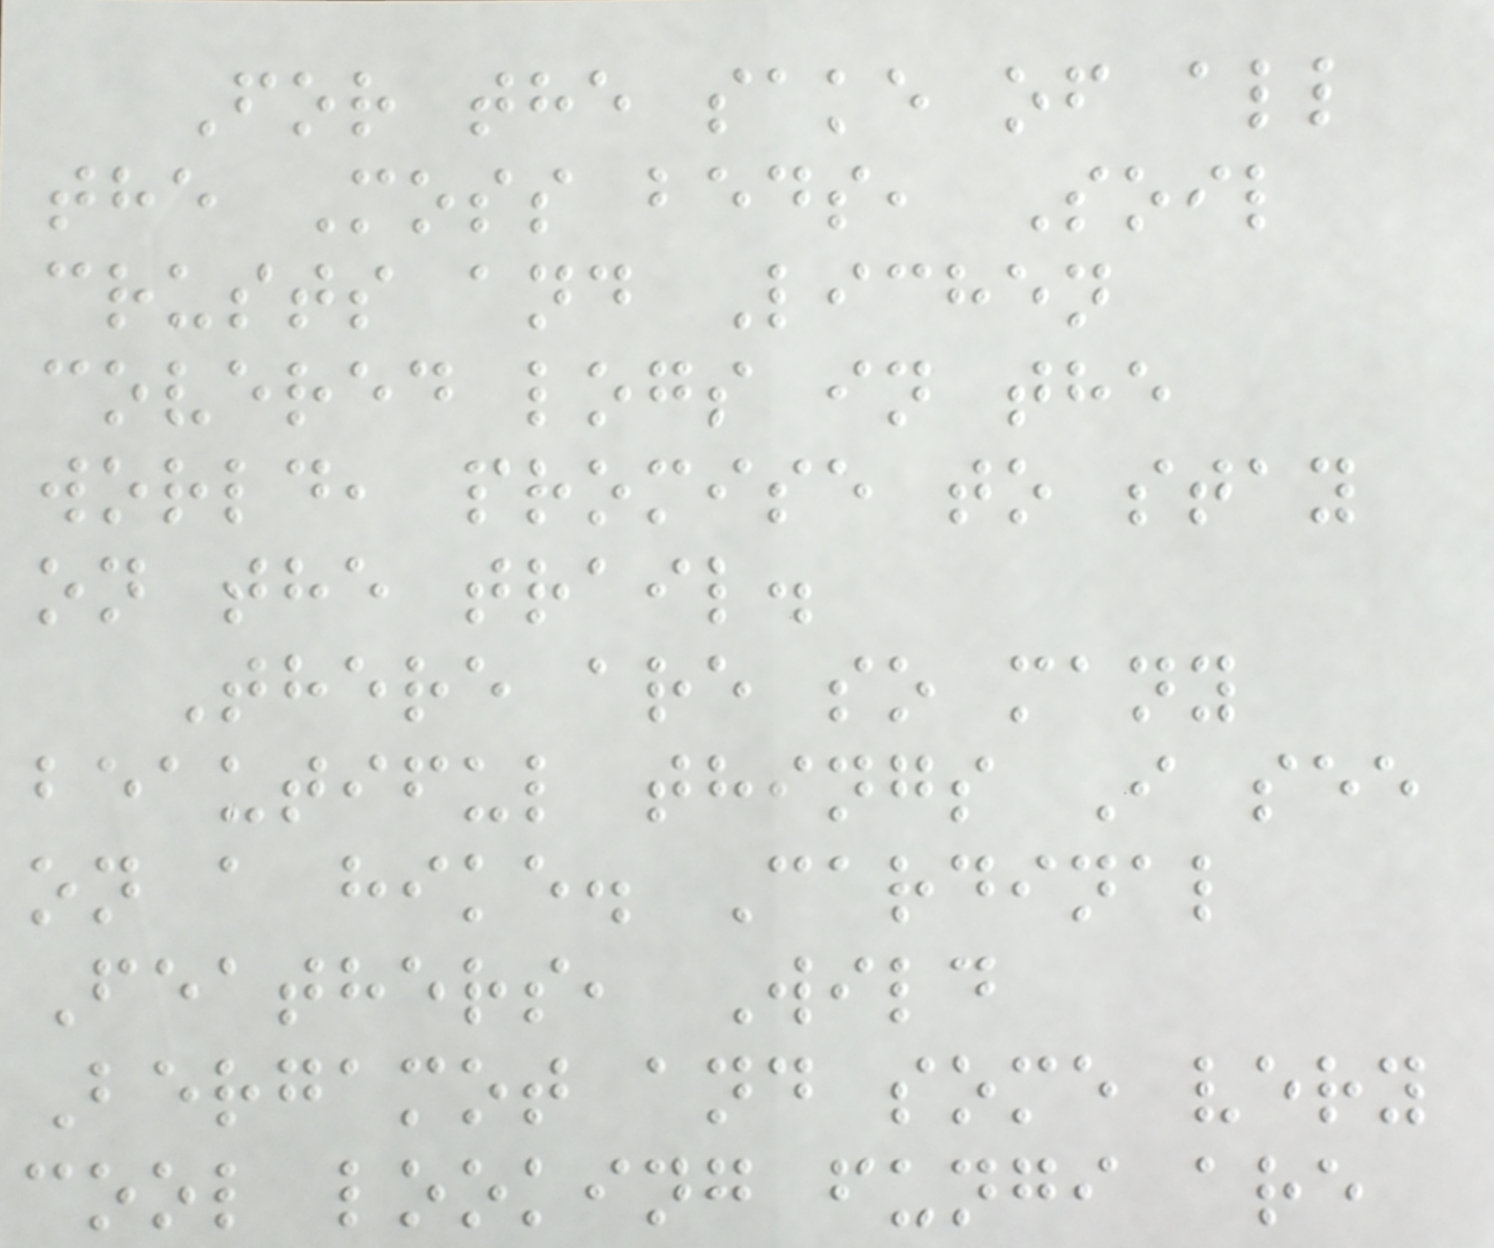For the sake of all
the Moss beds, Soil
crusts and Lichen
covered logs in the
world, promise to stay
on the trail.
There are so many
beautiful things I see
on a hike. Cardinal
Feathers, Wild
Bergamot and some very
cool looking fungi are
